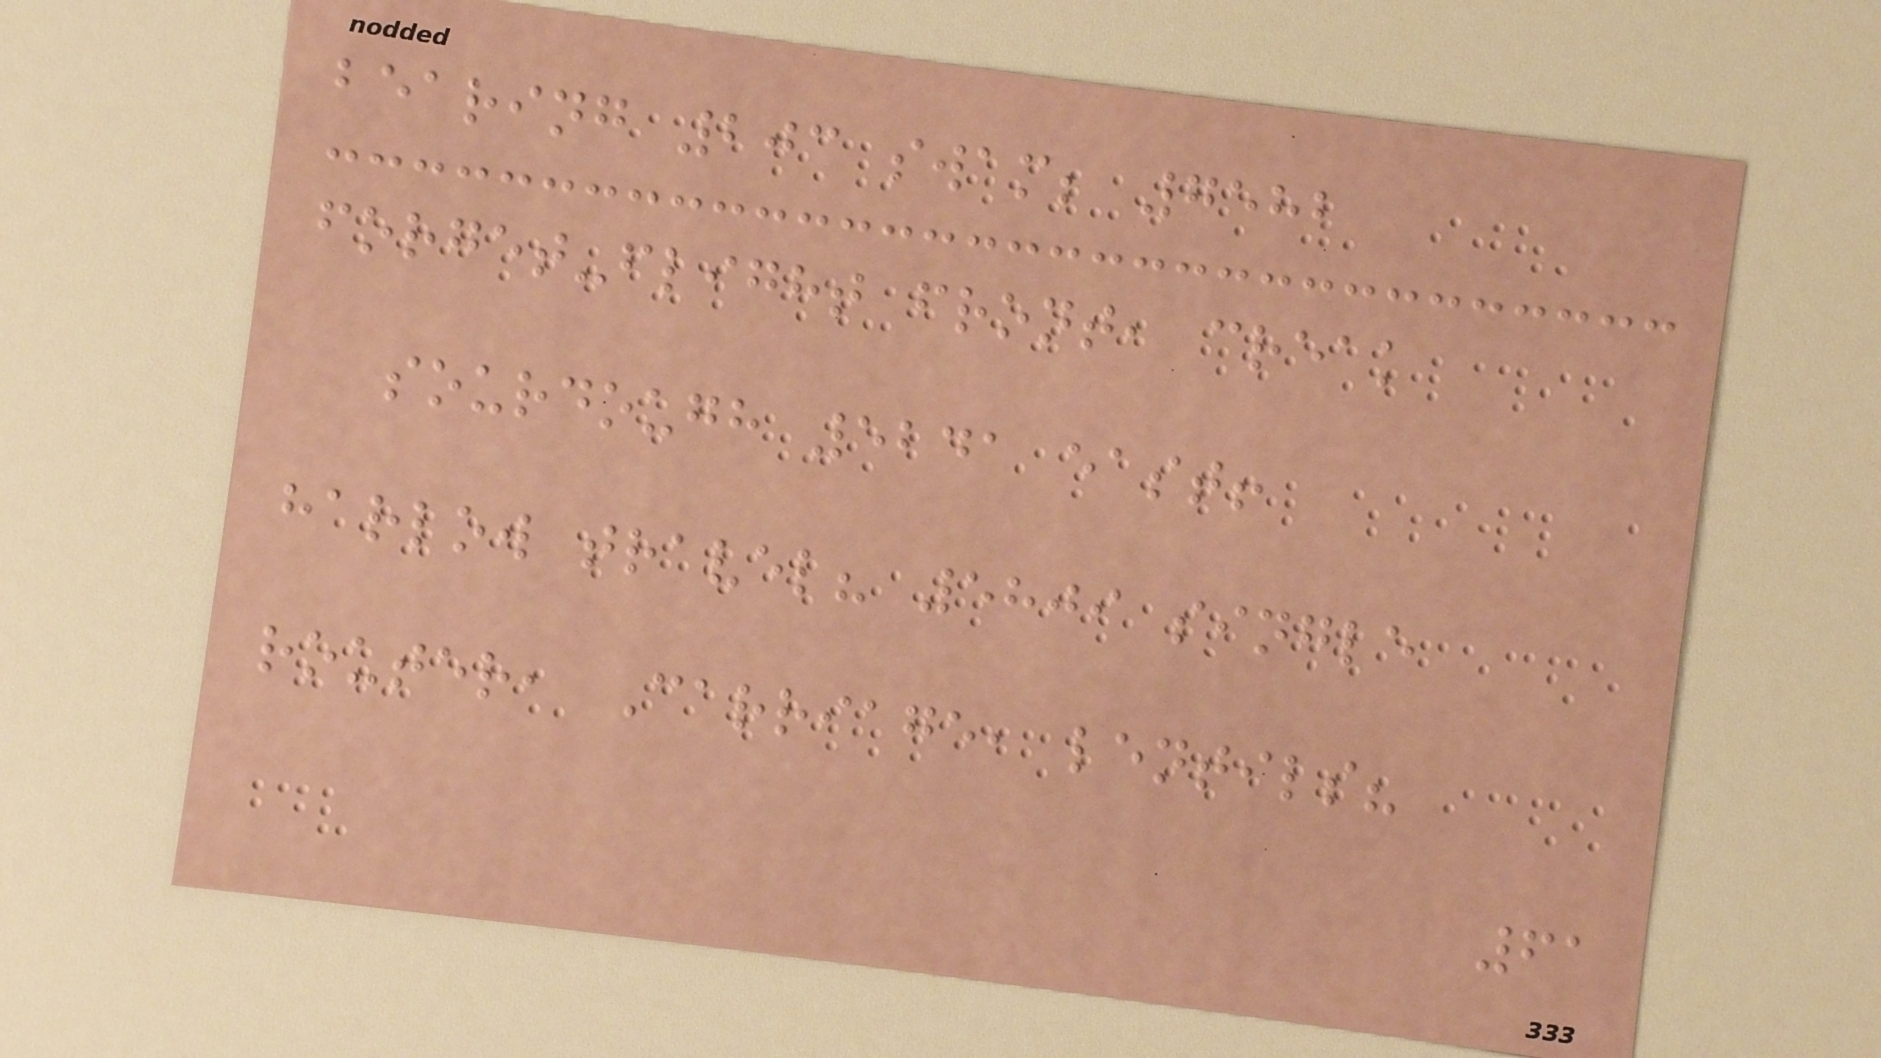bearing 203 swam; 7582
forget-flight front, creak
sourdough 5241 east!
harlow travel? 5809 single
router, Carriage, lentils?
61
